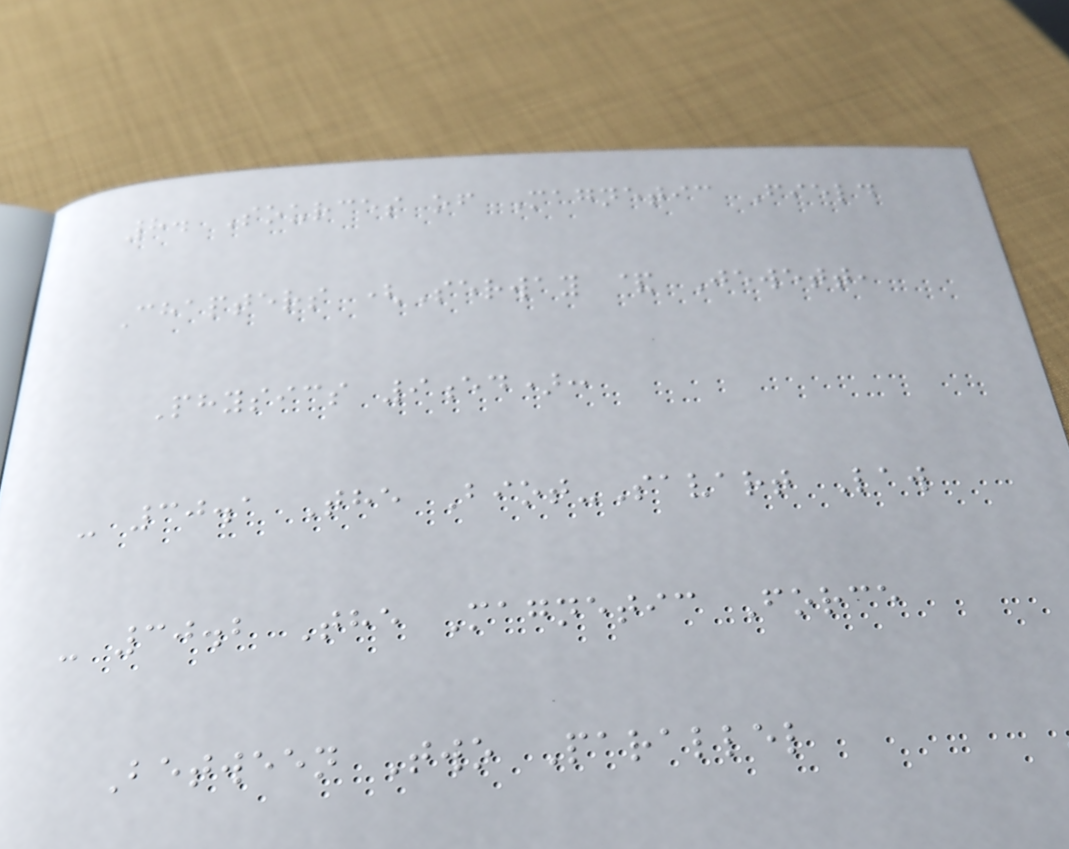8. Sources of Magnetic Field
Chapters (Serway & Jewett,
Physics 9ed):
- 30.1 The Biot-Savart Law
- 30.2 The Magnetic Force
Between Two Parallel
